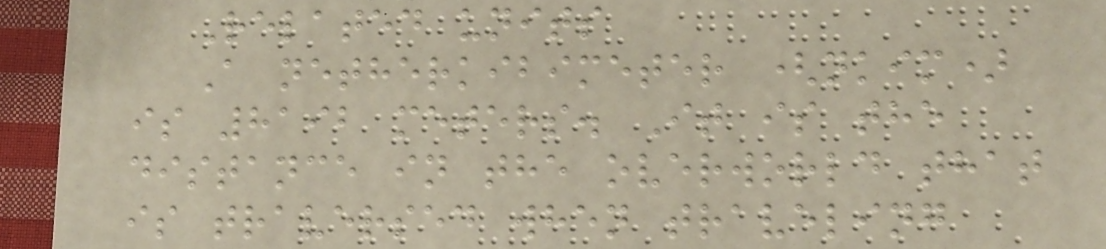Related units
A netherkibimeter (nkim)
is 8192 meters. It is the
distance in the overworld that
is traversed when traveling
